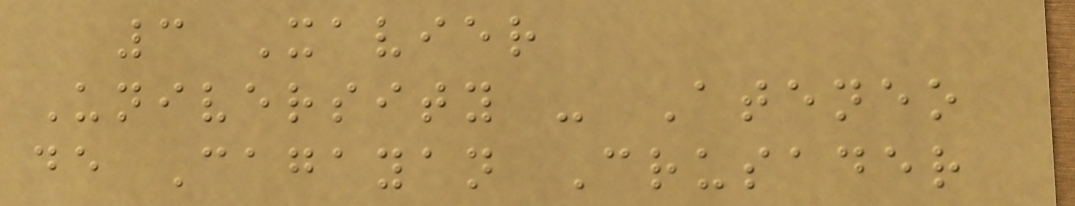3 Xavier
University - Ateneo
de Cagayan Crusader
